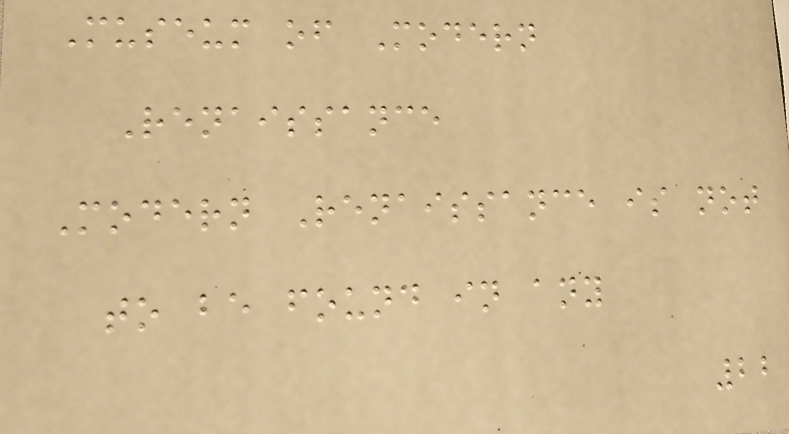Museum of Modern
Renaissance
Modern Renaissance is not
to be found in any
22
